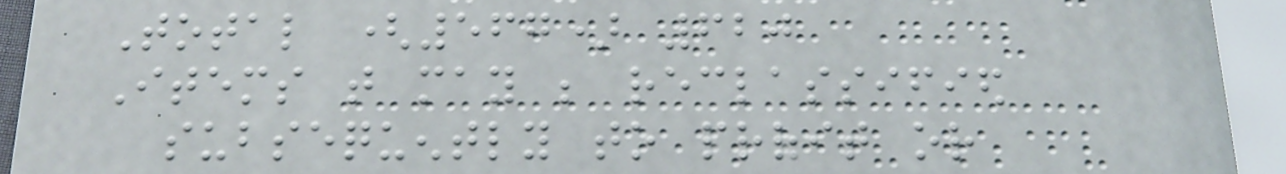Total (567) 620
Items that may be reclassified
subsequently to profit or
